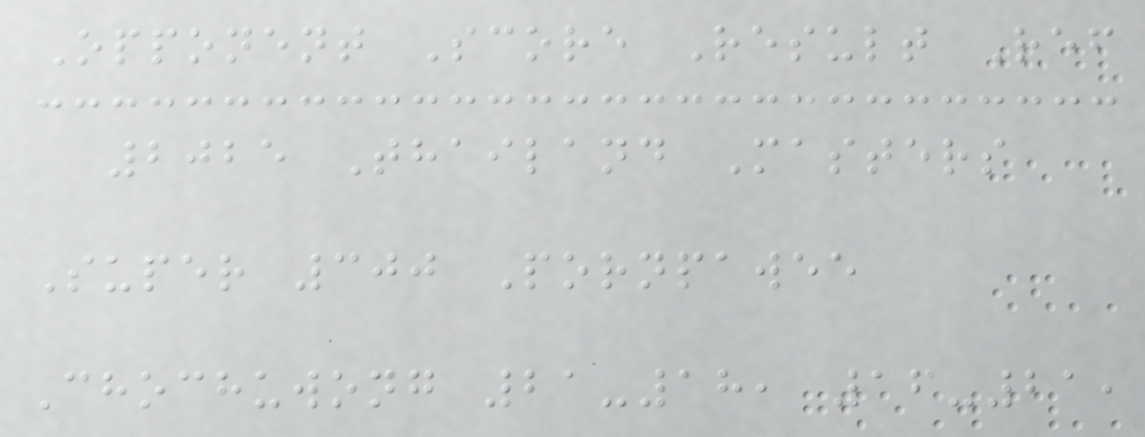Opponent Score Result Ref
2025 Thailand Masters
Super 300 Pornpawee
Chochuwong 21-18, 16-21,
